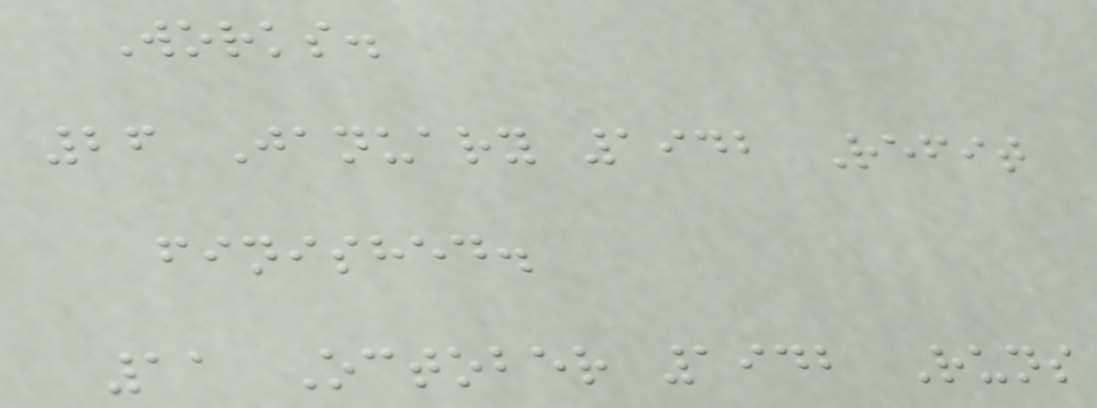Works.
26 January 1942 Refit
finished.
11 October 1942 Runs
